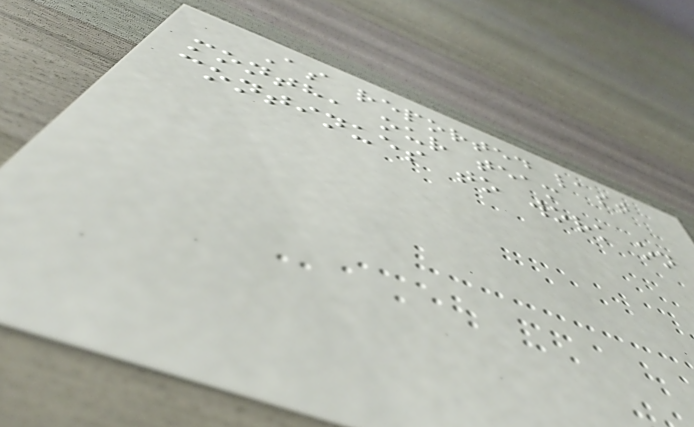As reported last
month, our team
continues to work on
